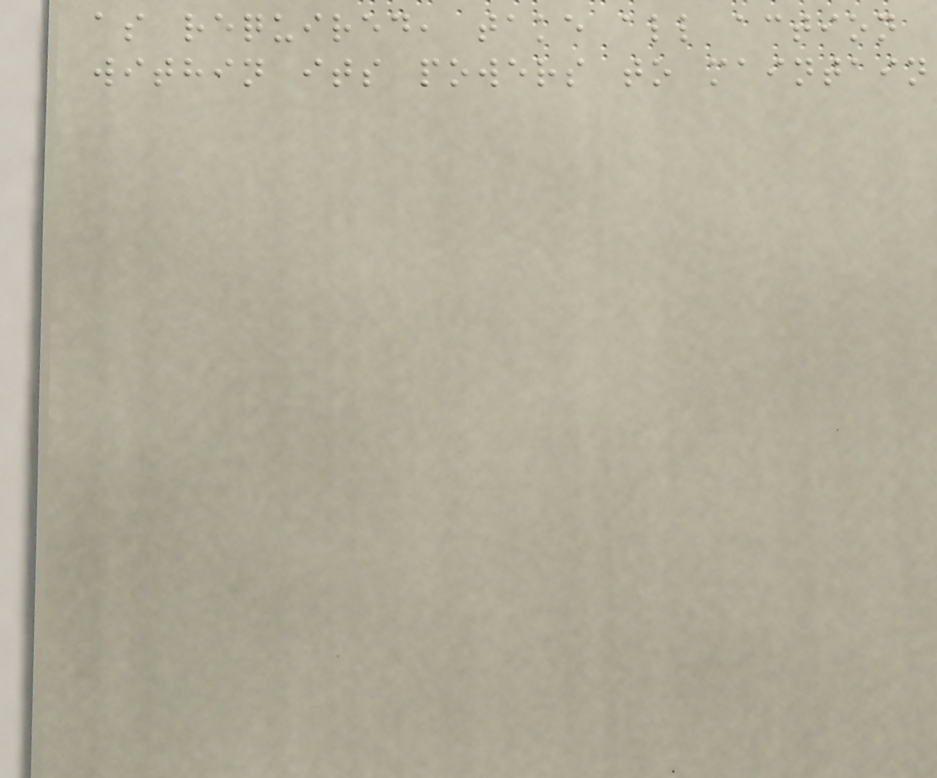as required, take all action
within its powers to maintain
